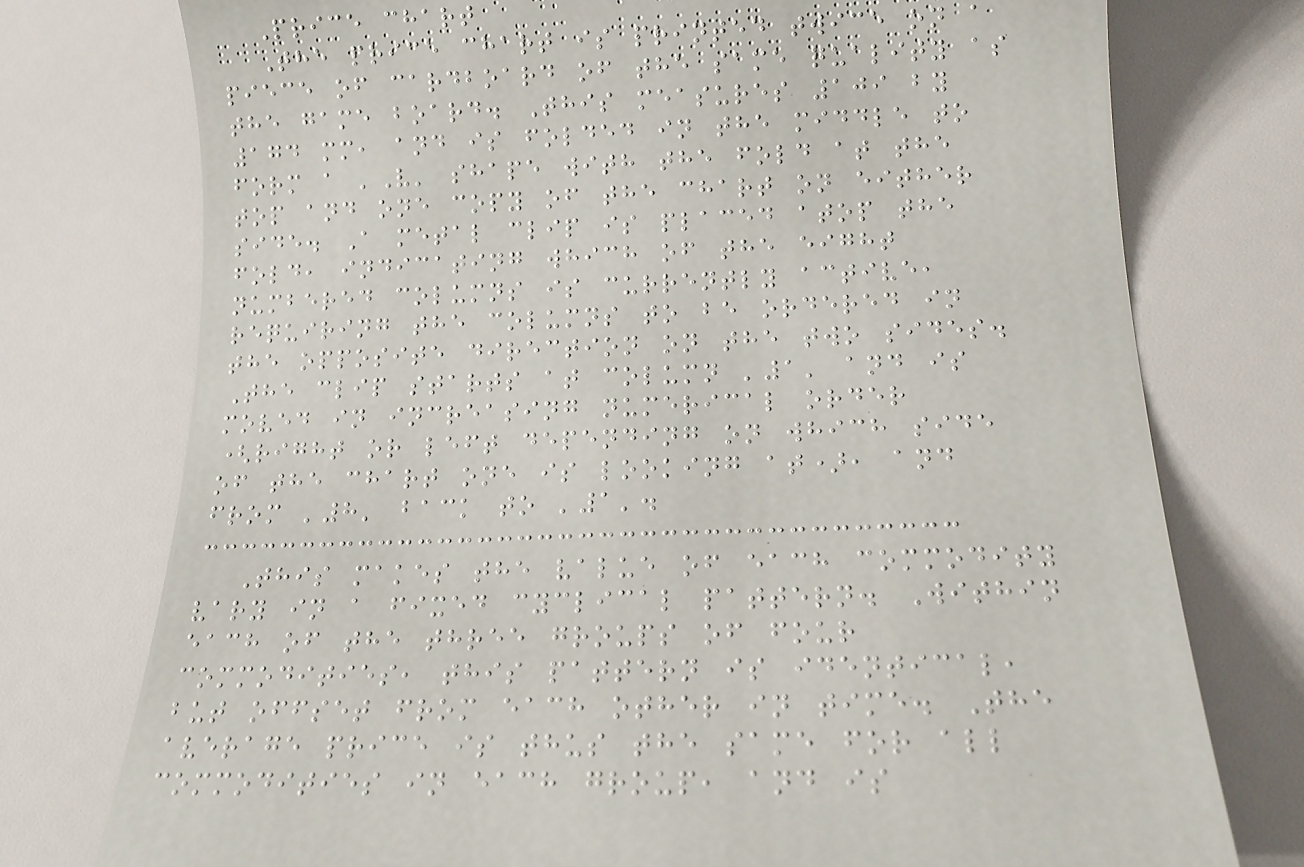Price chart
The price chart is printed twice on a
piece of cardboard of the same quality as
the game board. This measures 109 by
174 mm, and is folded in the middle to
form a 'V' shape with the fold at the
top and one copy of the chart on either
side. A metal clip is placed atop the
fold, indicating which of the eight
numbered columns is currently active,
requiring the columns to be ordered in
the opposite direction on the two sides.
The clip starts at column '1' and is
moved in increasing numerical order
(right or left depending on which side
of the chart one is looking at), and
from '8' back to '1'.
This makes the value of each commodity
vary in a fixed cyclical pattern. Within
each of the three groups of four
commodities, this pattern is identical,
but offset from each other in time. The
average price is thus the same for all
commodities in each group, and is
